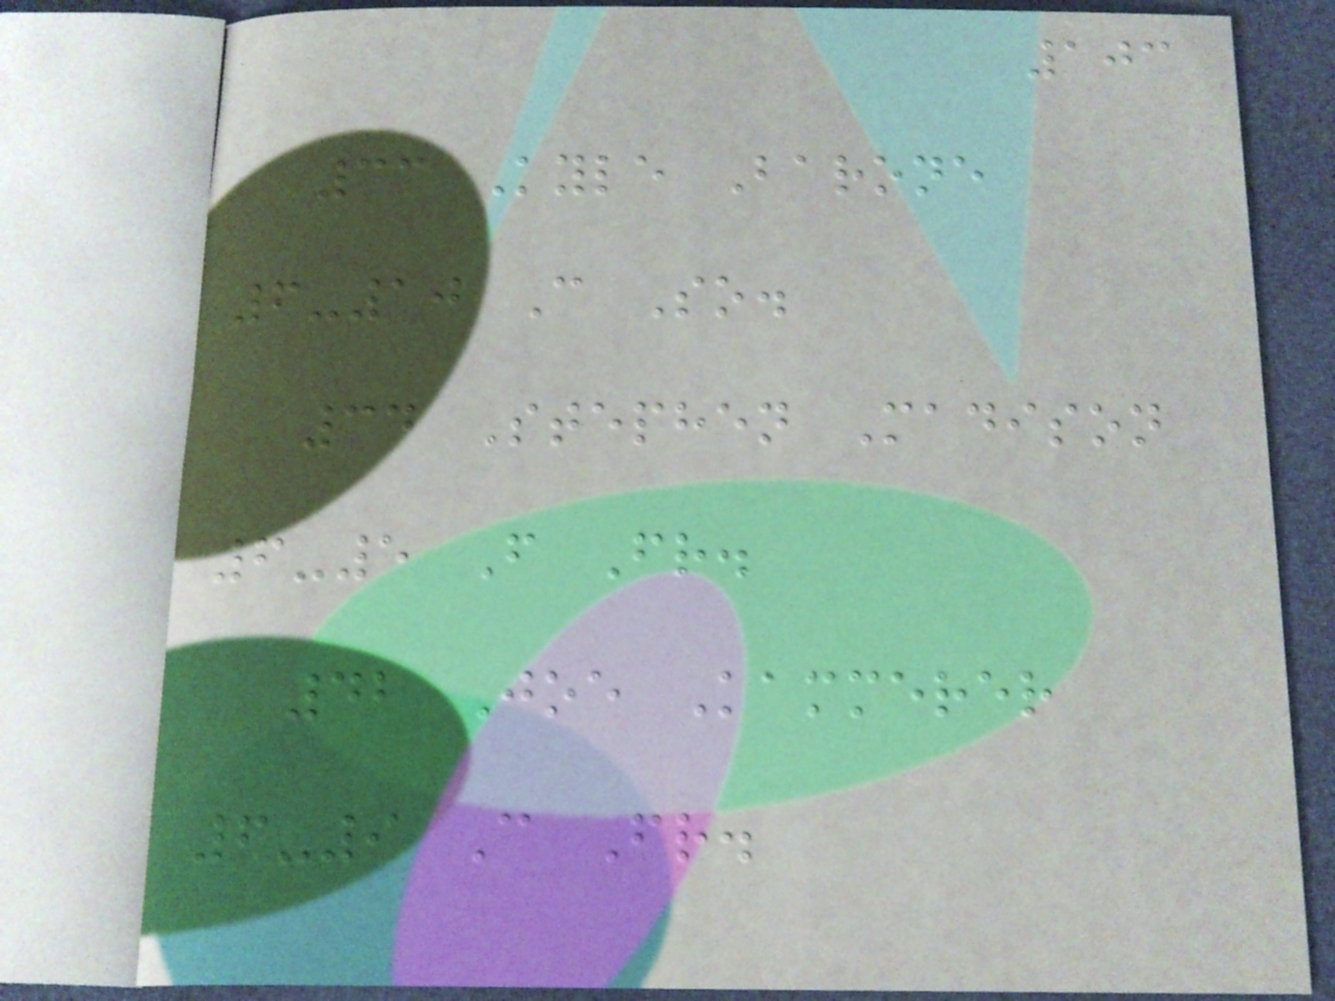103
33 Kyle Barone
6-10 C So.
34 Stephen Madison
6-5 F Fr.
42 Joe Kammerer
6-9 C Fr.
